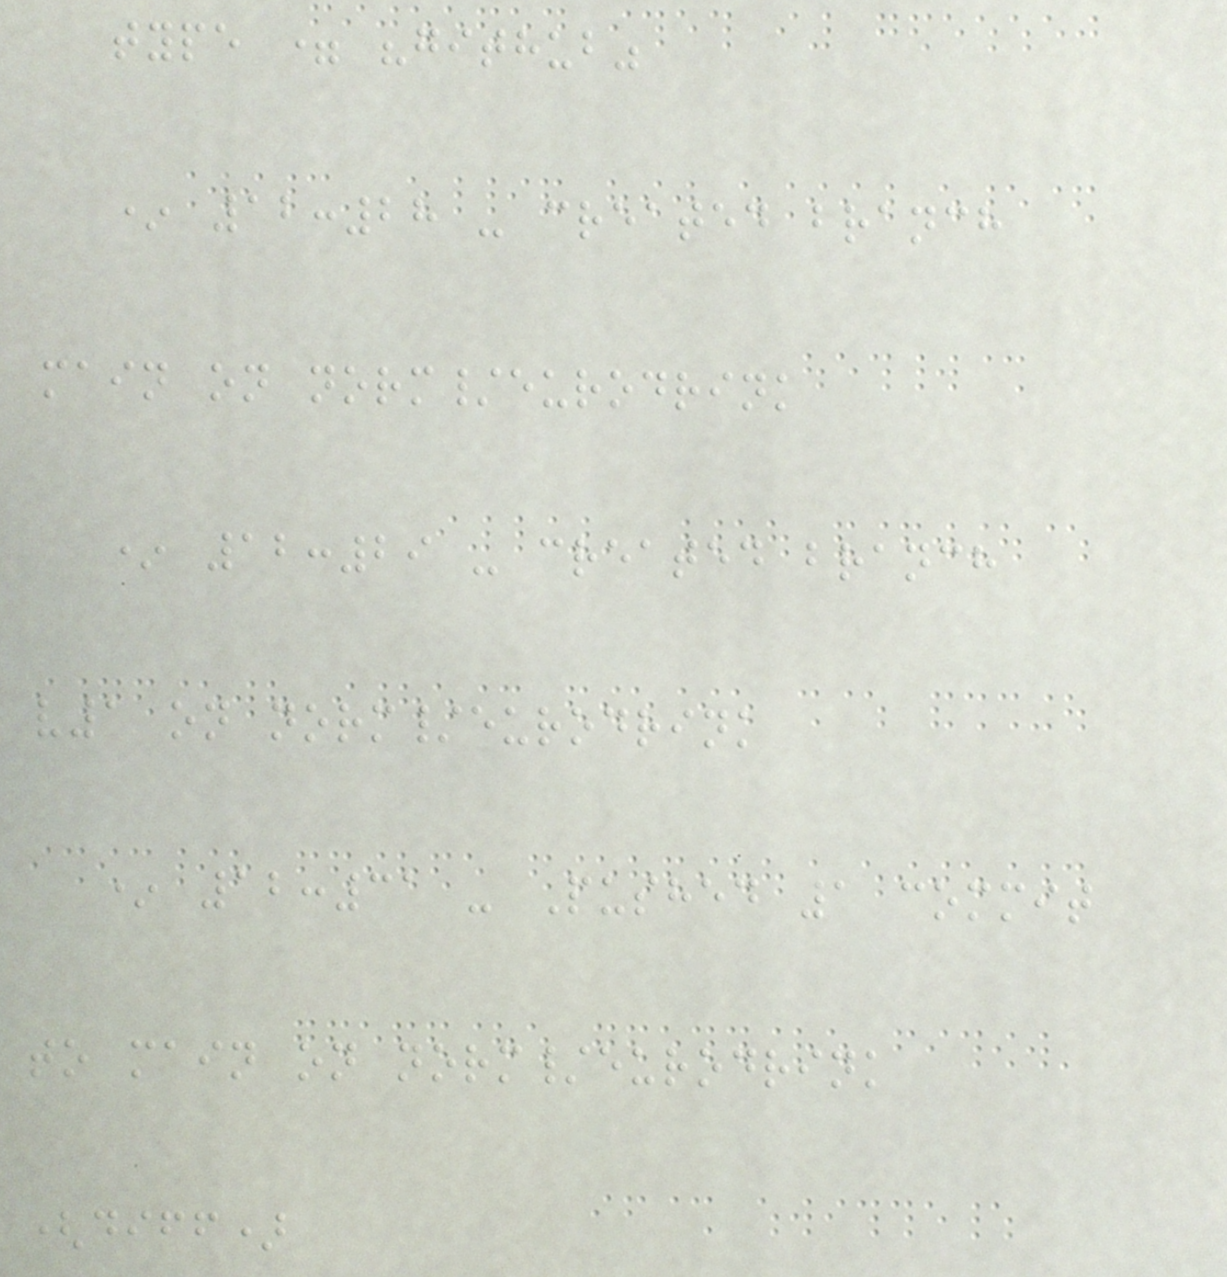type = "github"
* 12:28 - created branch
main on norm/eurodrink
* 12:29 - created branch
v1 on norm/eurodrink
* 12:31 - Pushed 1 commit
to main on norm/eurodrink
(diff)
